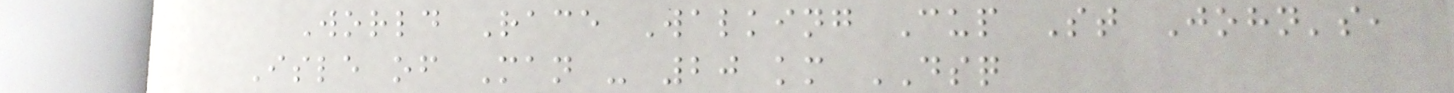World Race Walking Cup St John's,
Isle of Man - 20 km DSQ
